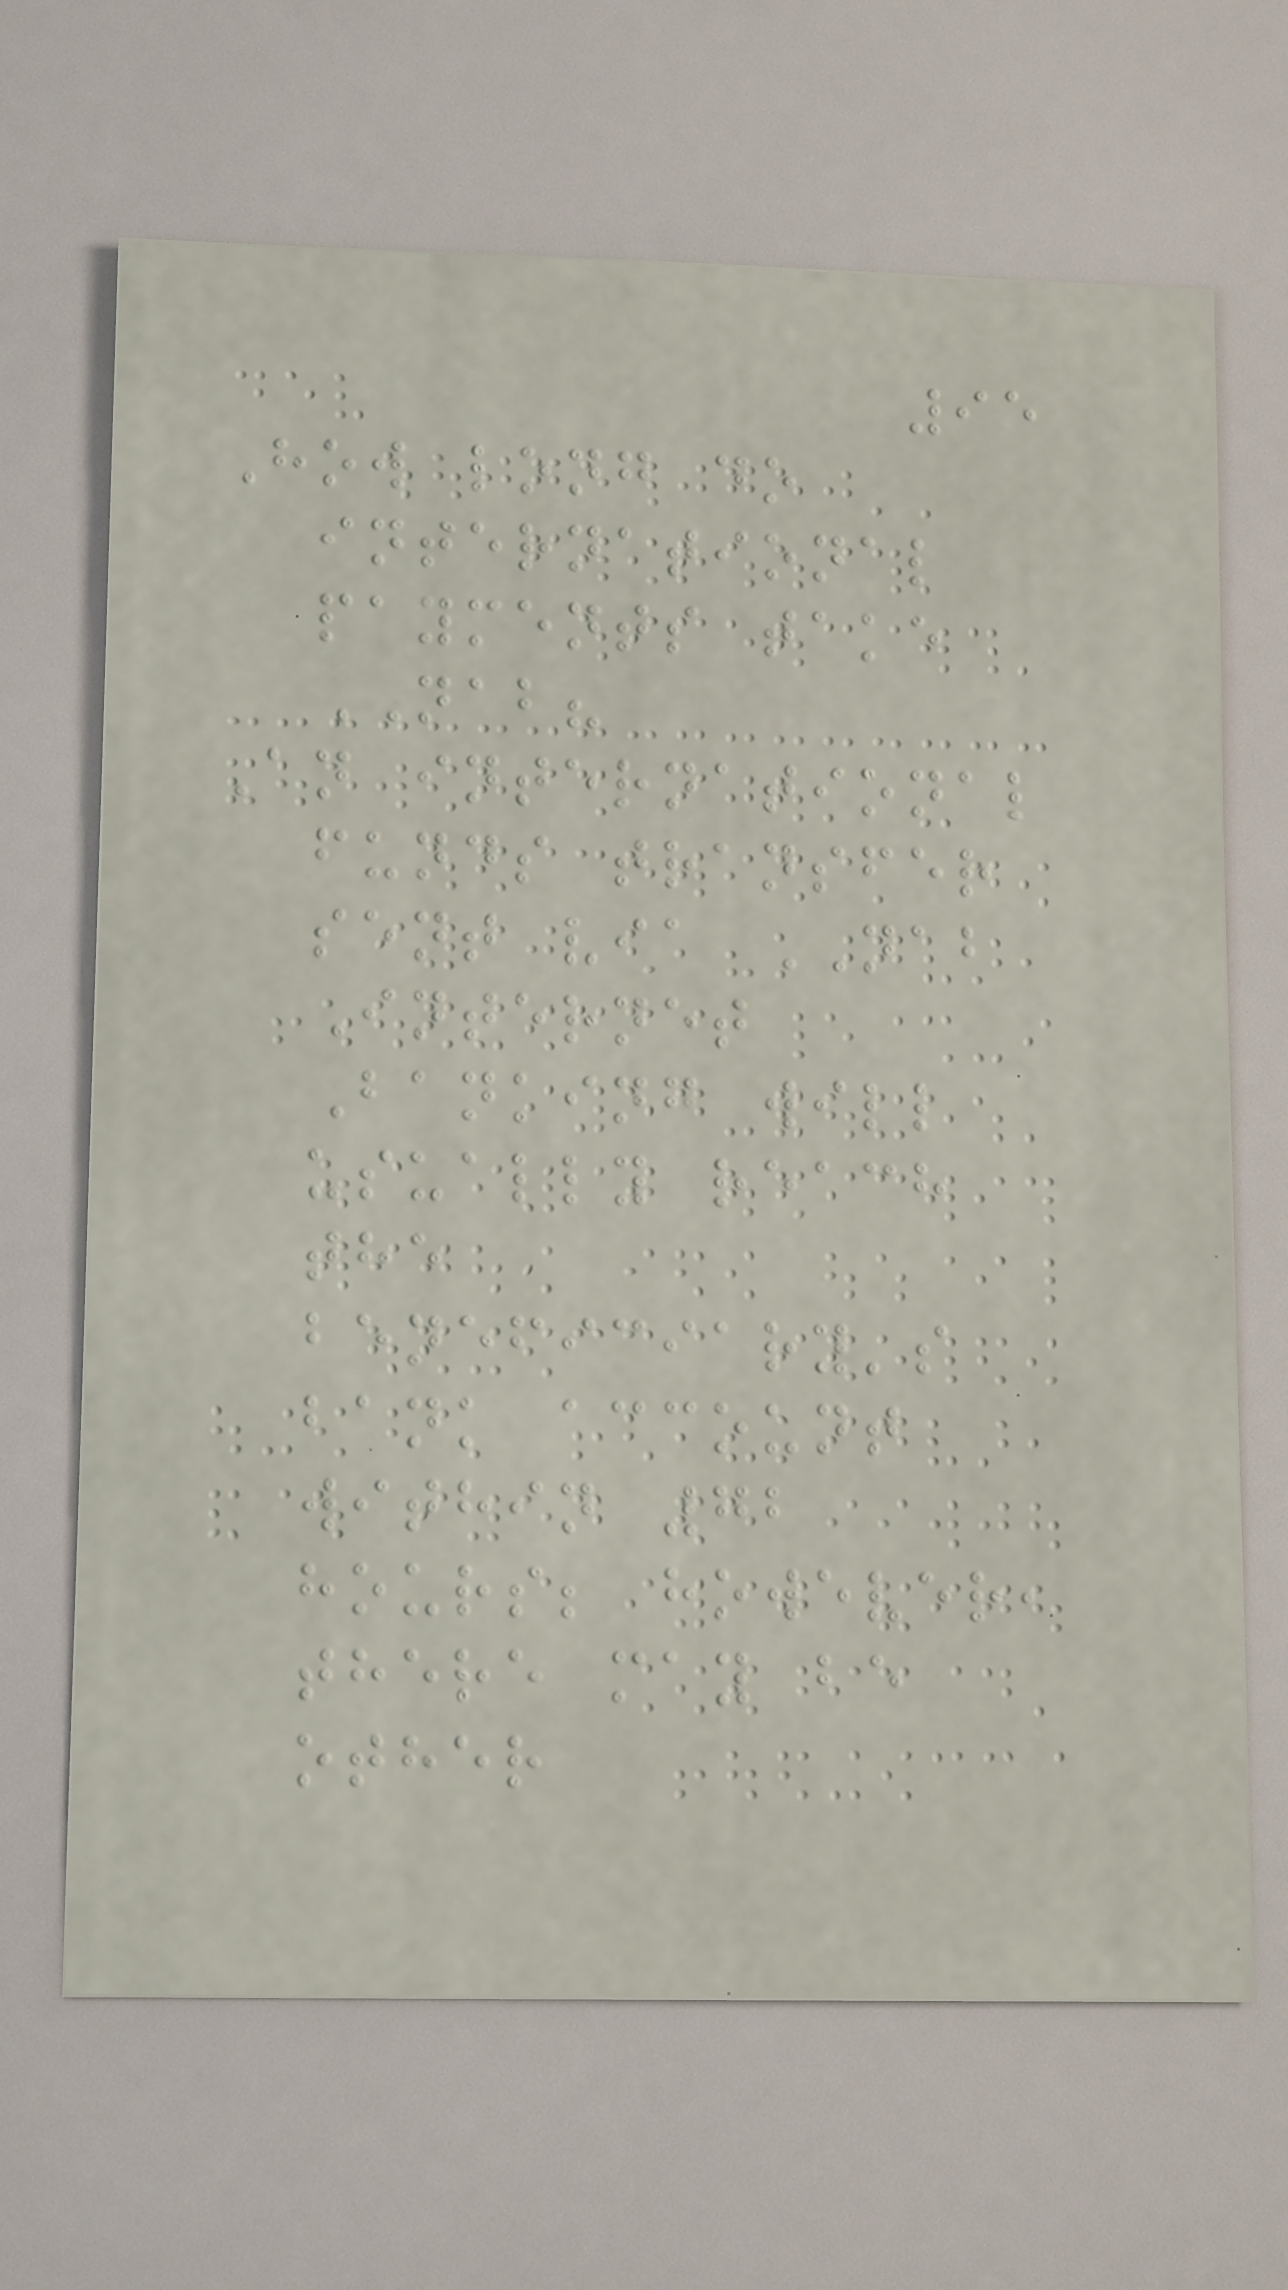95
How long do
international
payments take
NAB?
An international
funds transfer
sent via NAB
Internet
Banking will
usually reach
the
beneficiary's
bank account
within 72
hours; however,
there may be
other
